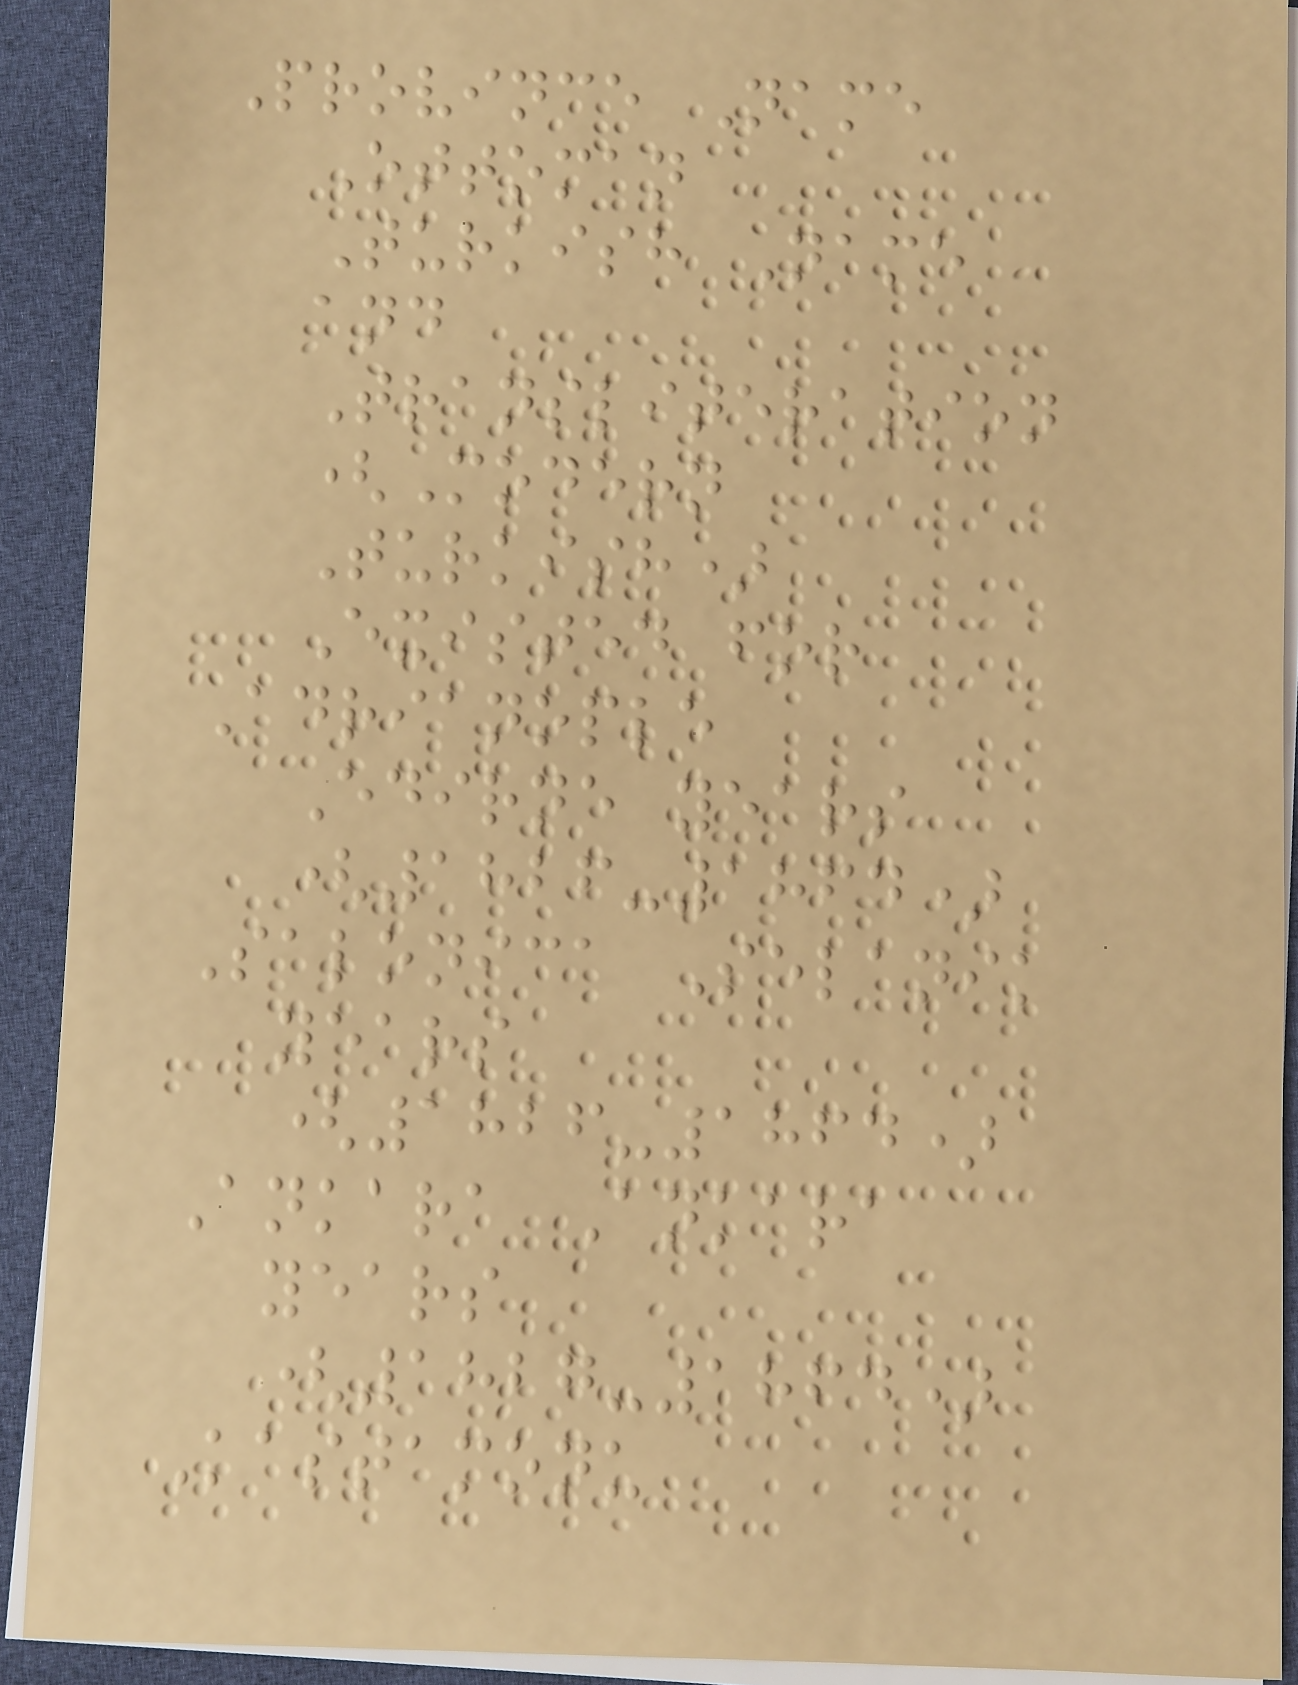Province Name
Ottoman
Turkish Name
and
Transliteration
(Modern
Turkish)
Existed for
Adrianople
Edirne years
(1826-1864)
Salonica Selanik
years
(1826-1864)
Ankara Ankara
years
(1827-1864)
Kastamonu
